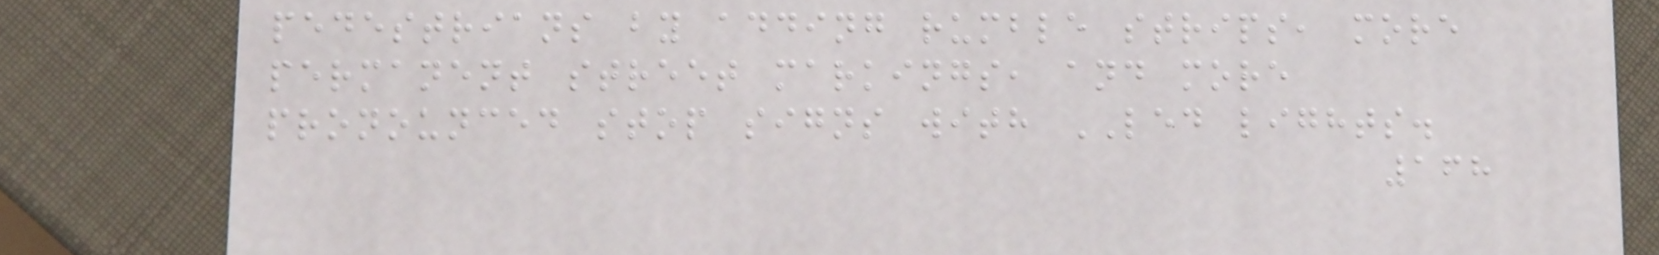pedestrians by adding rumble strips, more
permanent street markings, and more
pronounced stop signs with LED lights.
168
